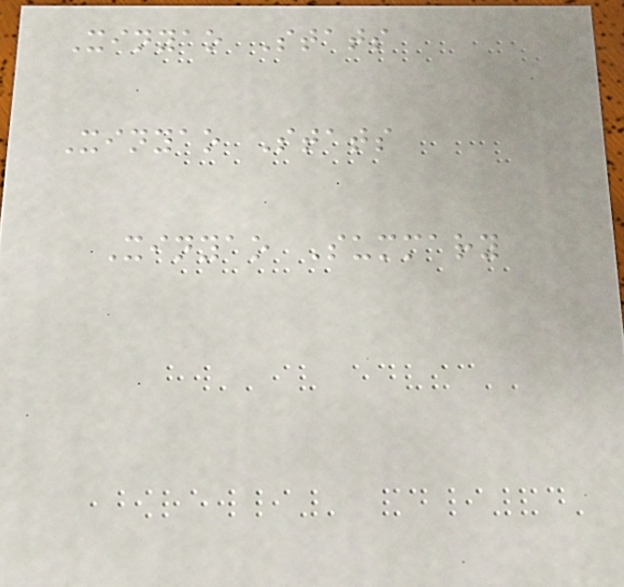Xinyao Stats
Xinyao Stats
Xinyao Summary
